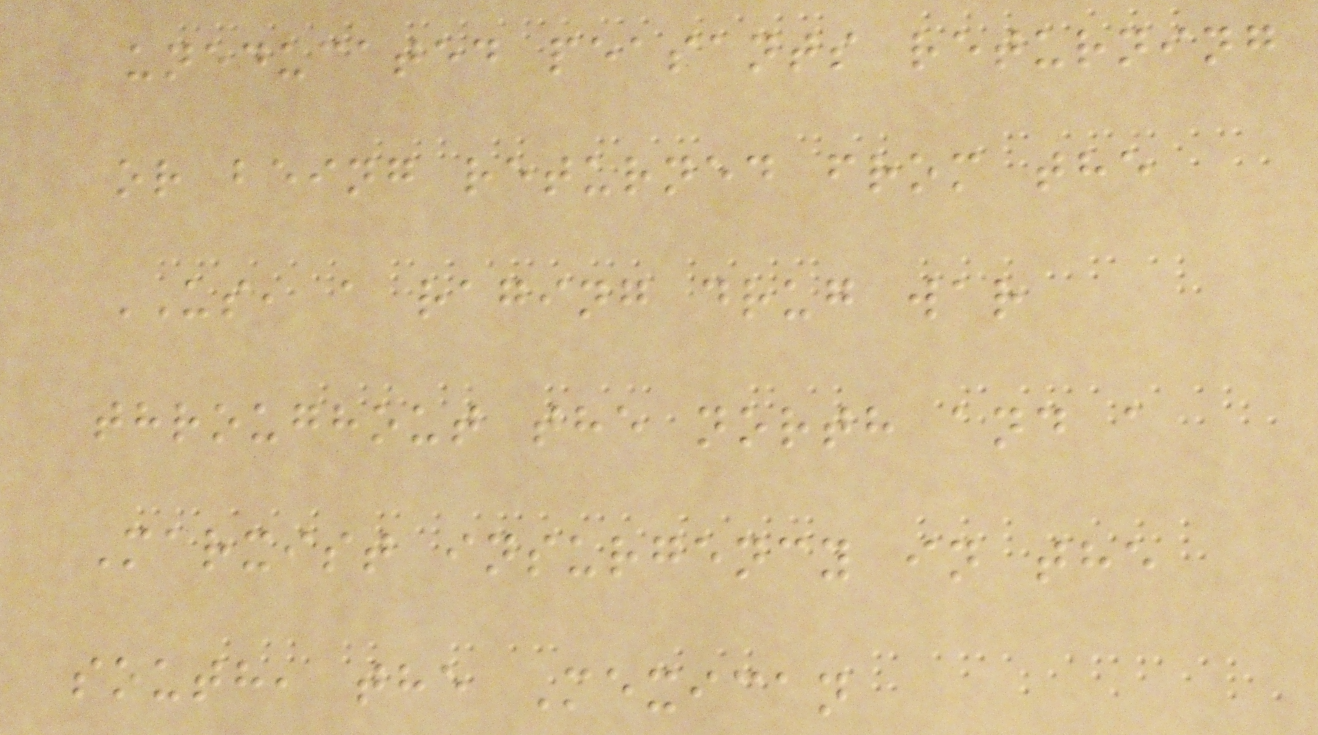uneducated peasants returning
or being returned from the
US, a raging drug war
throughout the north and a
Marxist insurgency in the
south, the Mexican
